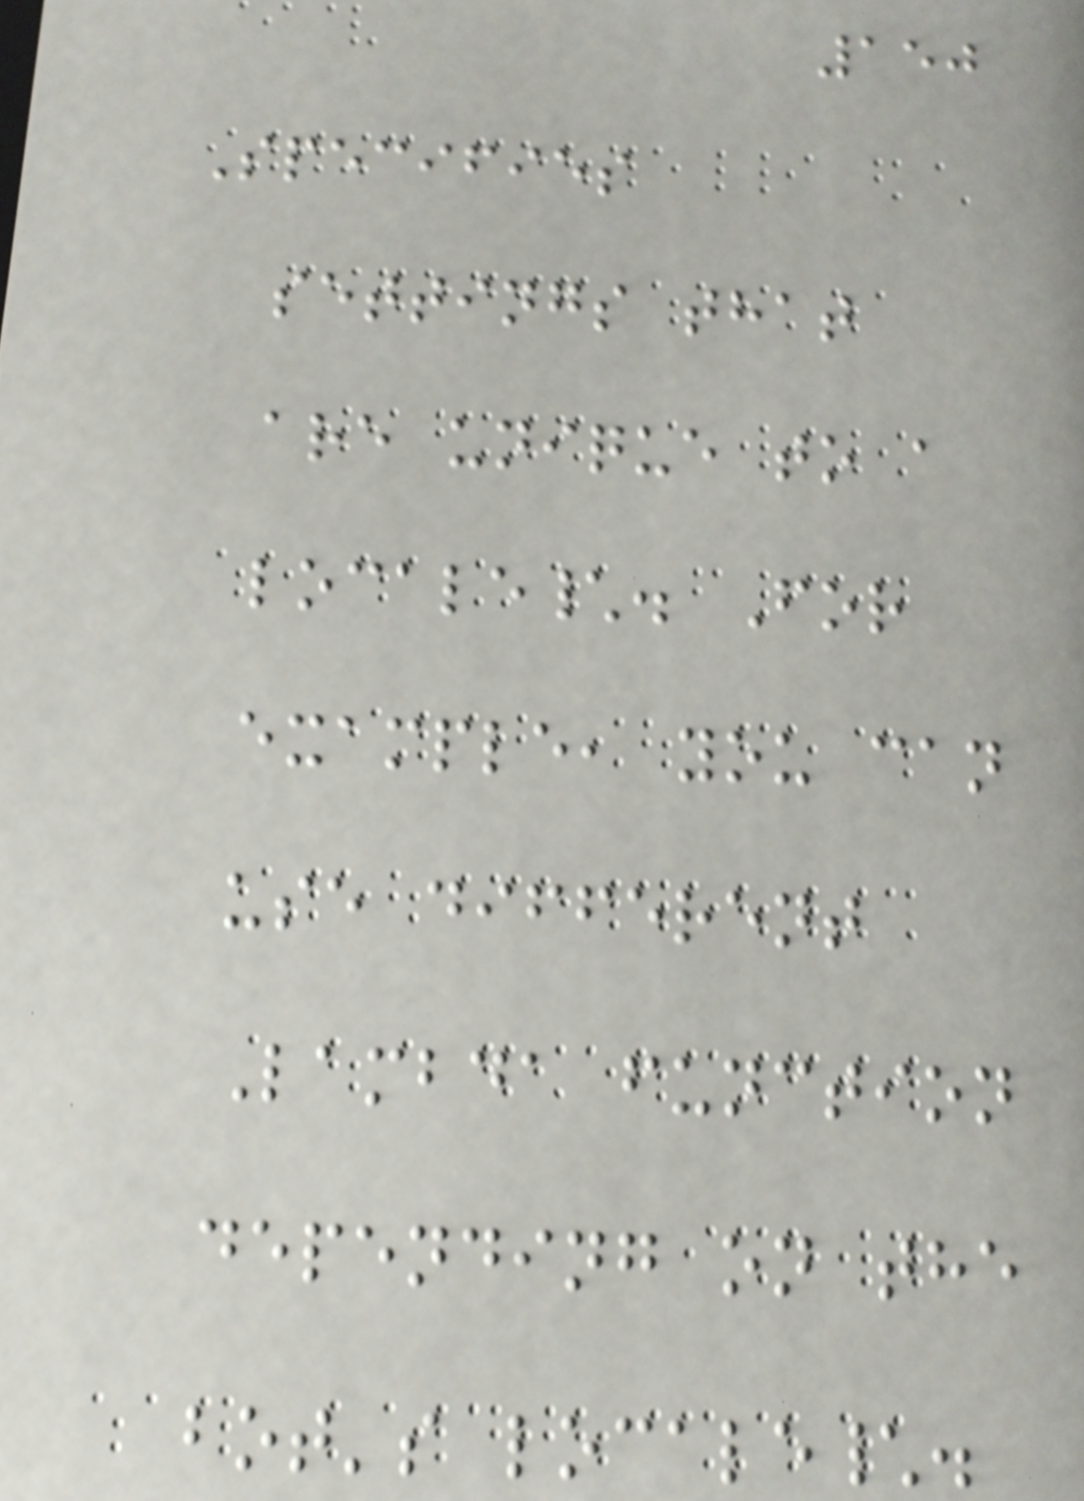150
Specifies
settings that
are unique to a
locale\. For
example, you can
use different
Lambda function
depending on the
bot's locale\.
